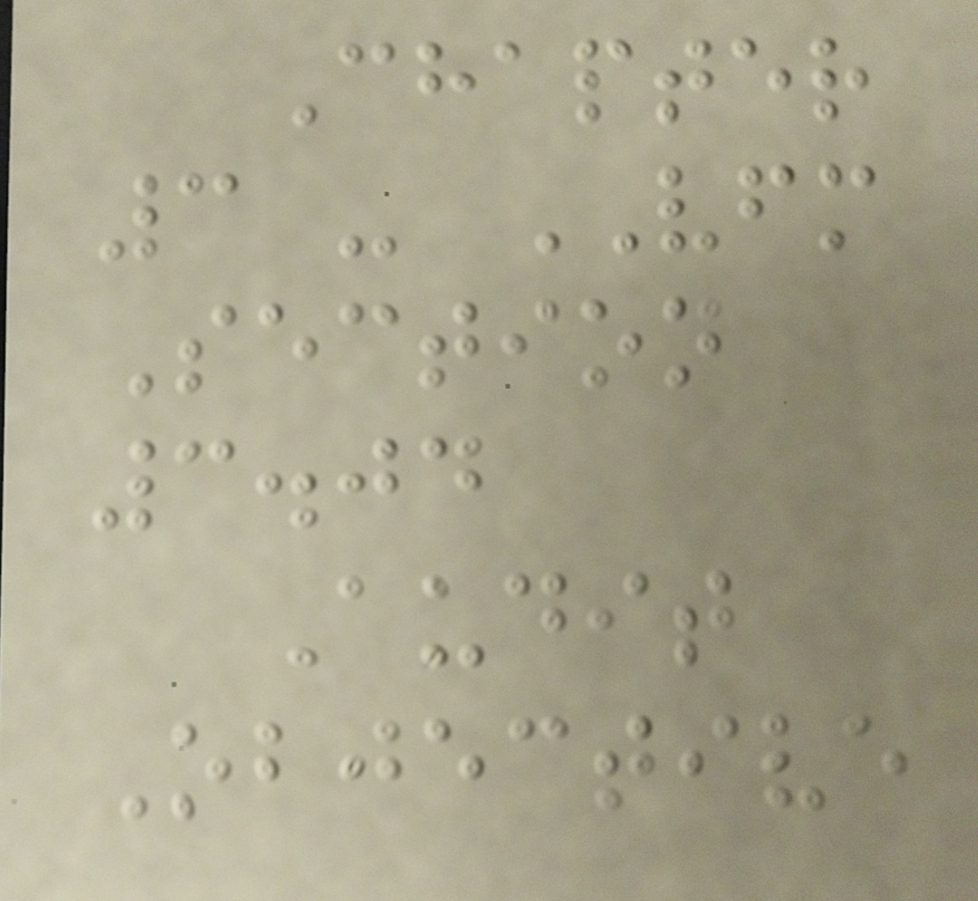Chapter
3 - VFM
Section
3.04
Audit
Objective
